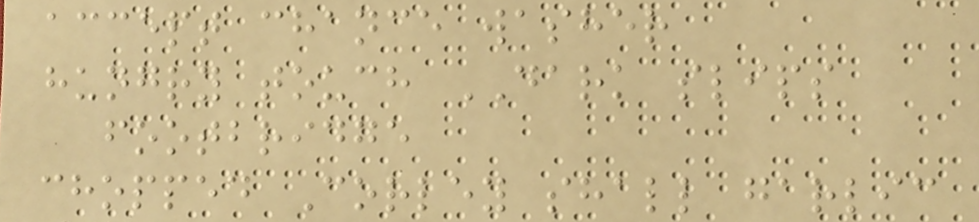accept chance washer
hungry touch DARK slips
footbridge
chopped Corley shall garlic
